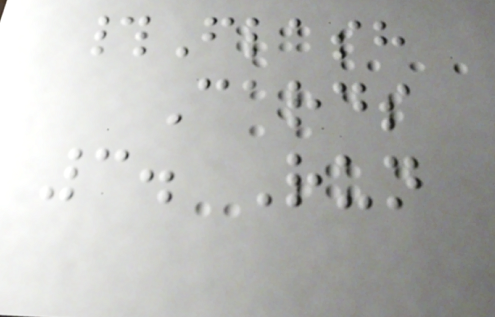#Flash
Cards
3. Run
